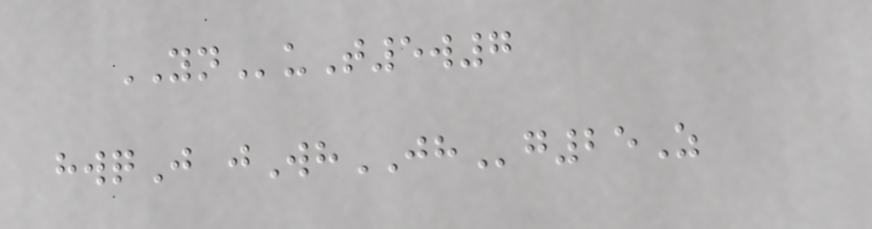YNuT5w7
hwqJ jWhJHg25Z
